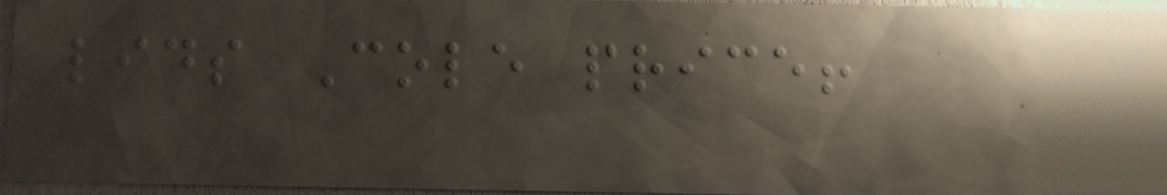lids Cole price!
